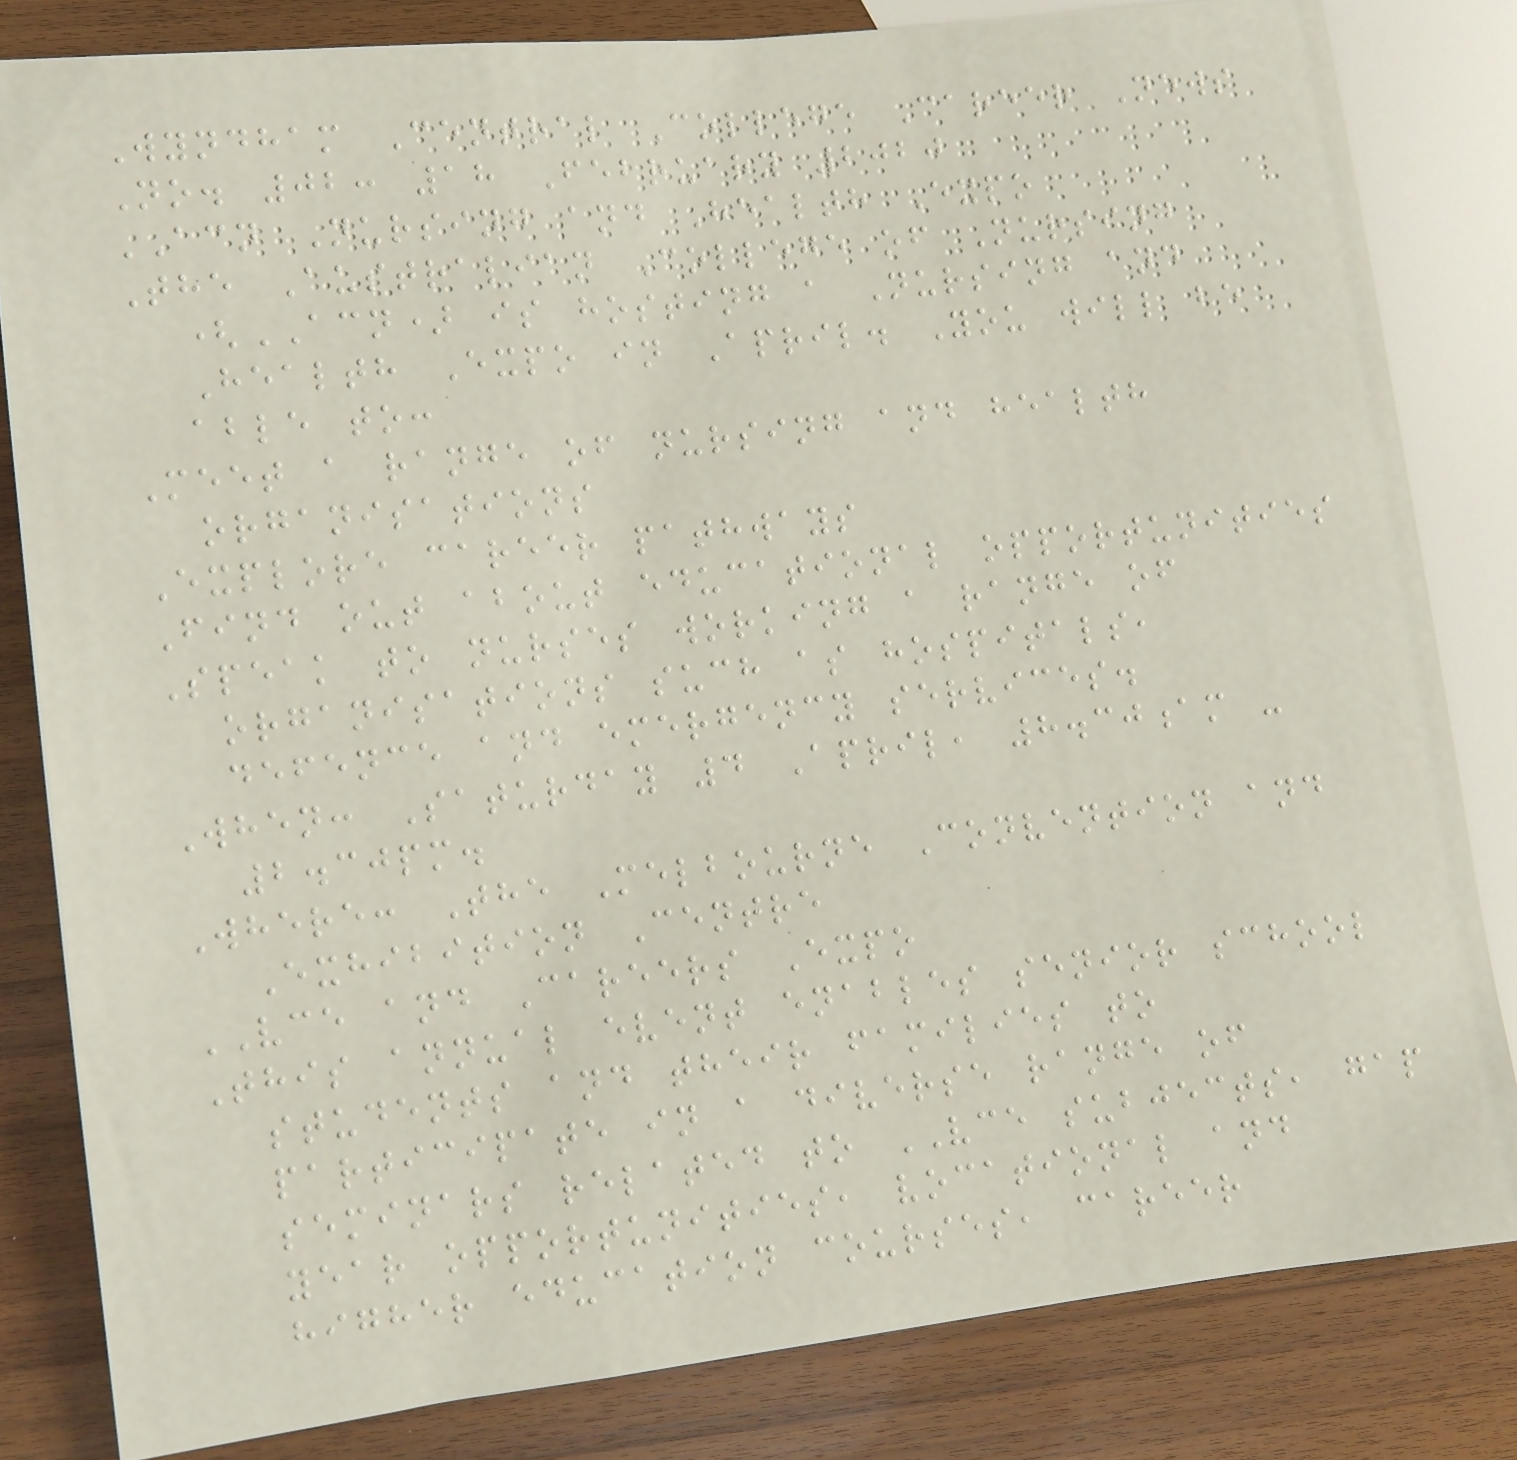Wyndham Central College Career News
No. 02: 18 February 2020
ACN Nursing and Health Expo
The Australian College of Nursing
(ACN) is hosting a Nursing and
Health Expo in April. You will be
able to:
Meet a range of nursing and health
organisations
Explore career pathways
Find out about educational opportunities
Speak to nurses working a range of
organisations such as hospitals,
defence and emergency services.
When: Saturday 4 April, 8.30am -
2.30pm.
Where: The Melbourne Convention and
Exhibition Centre
VCE and Careers Expo
This annual event enables senior school
students and their families to
participate in a diverse range of
seminars related to VCE subjects, gap
year opportunities, vocational and
higher education courses, career
